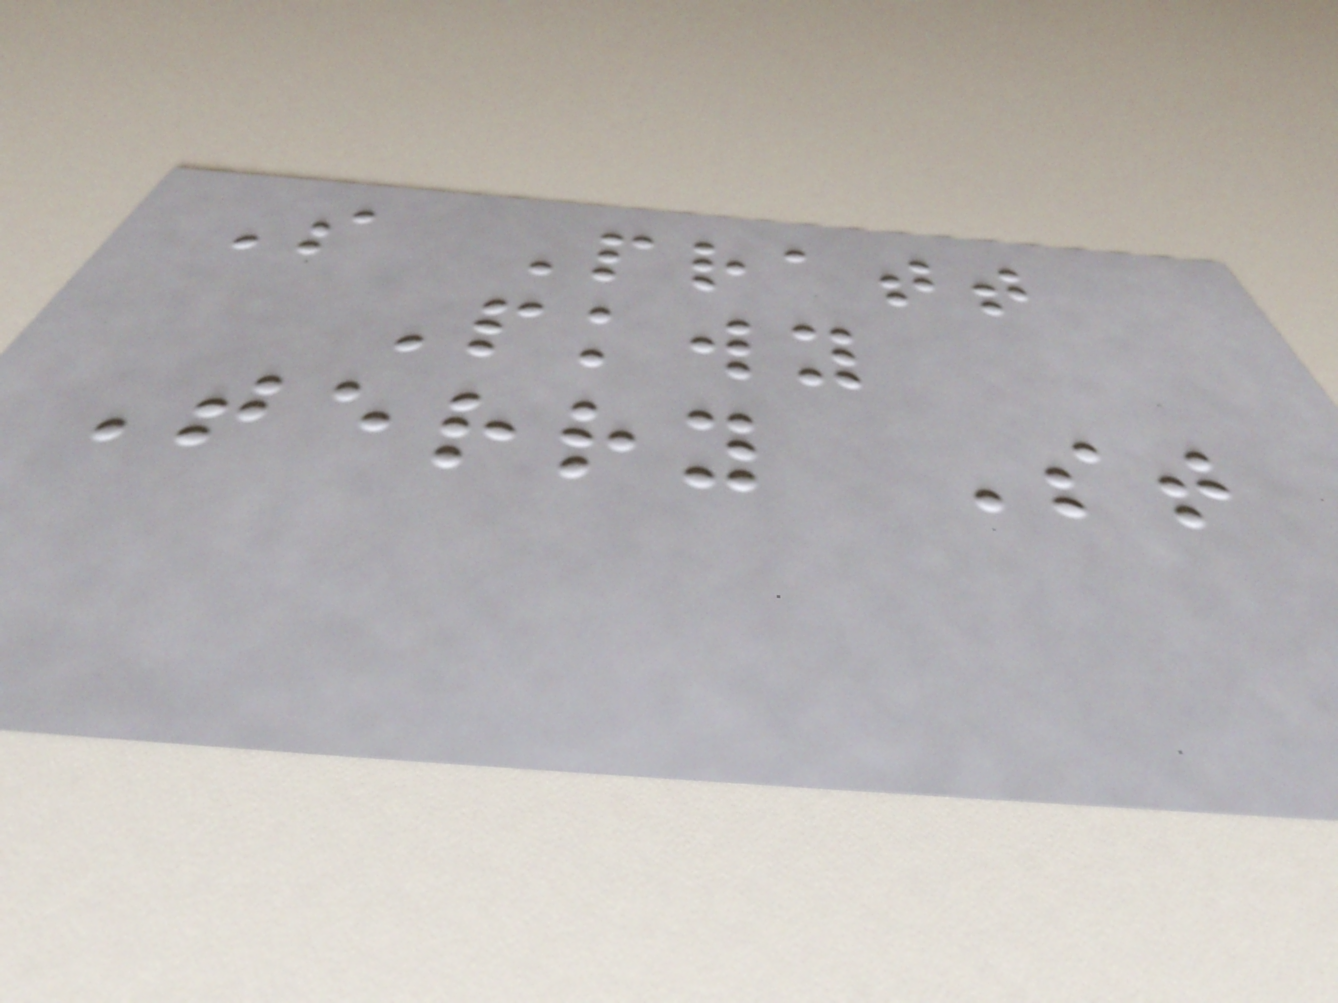S Pratt
Pkwy
Terry St
